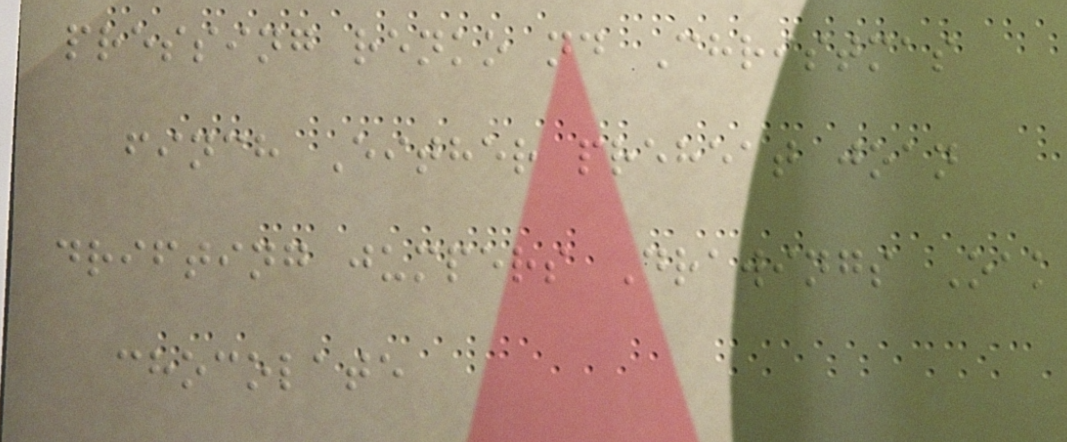pressing renko nd Christmas
finch Either preheat joan
drifting jumpers Drawings Oak
chocolate
